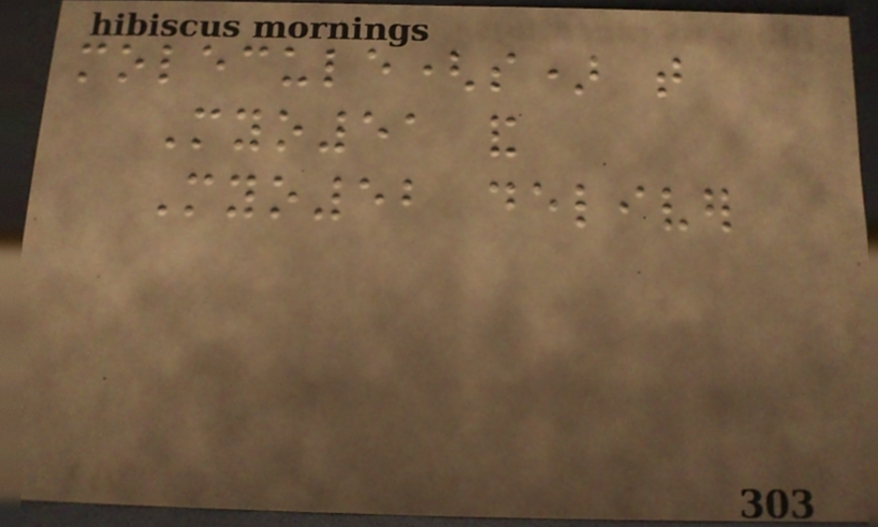molecule(s) that
Myo51 and
Myo52 deliver
